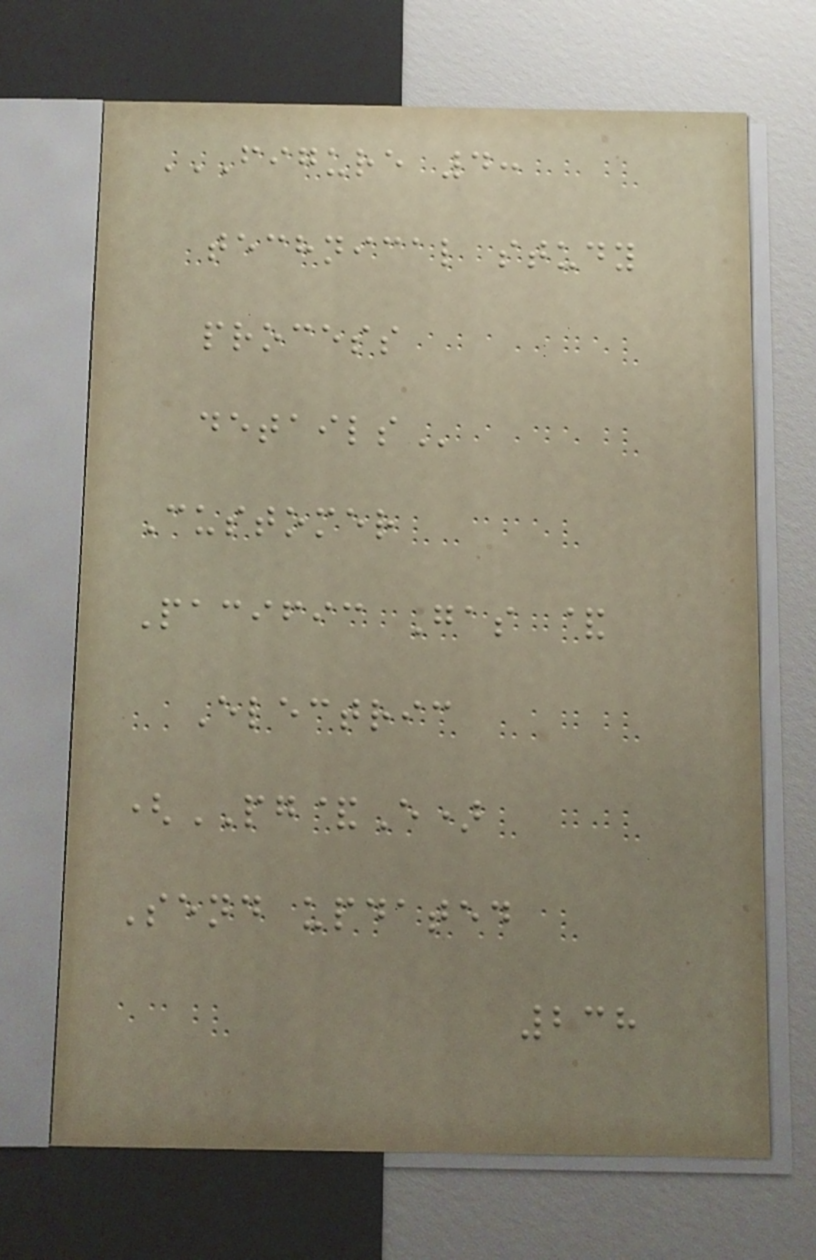FIGURE 4:
TECHNICAL STUDY
PROCESS
DETAILS
Customer
Pacific Gas &
Electric
(PG&E)
Send updated
238
